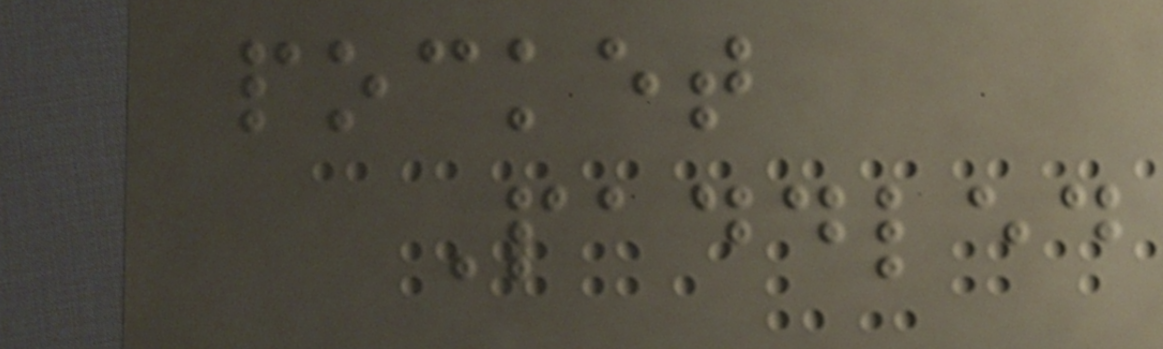pocket
Paddled
